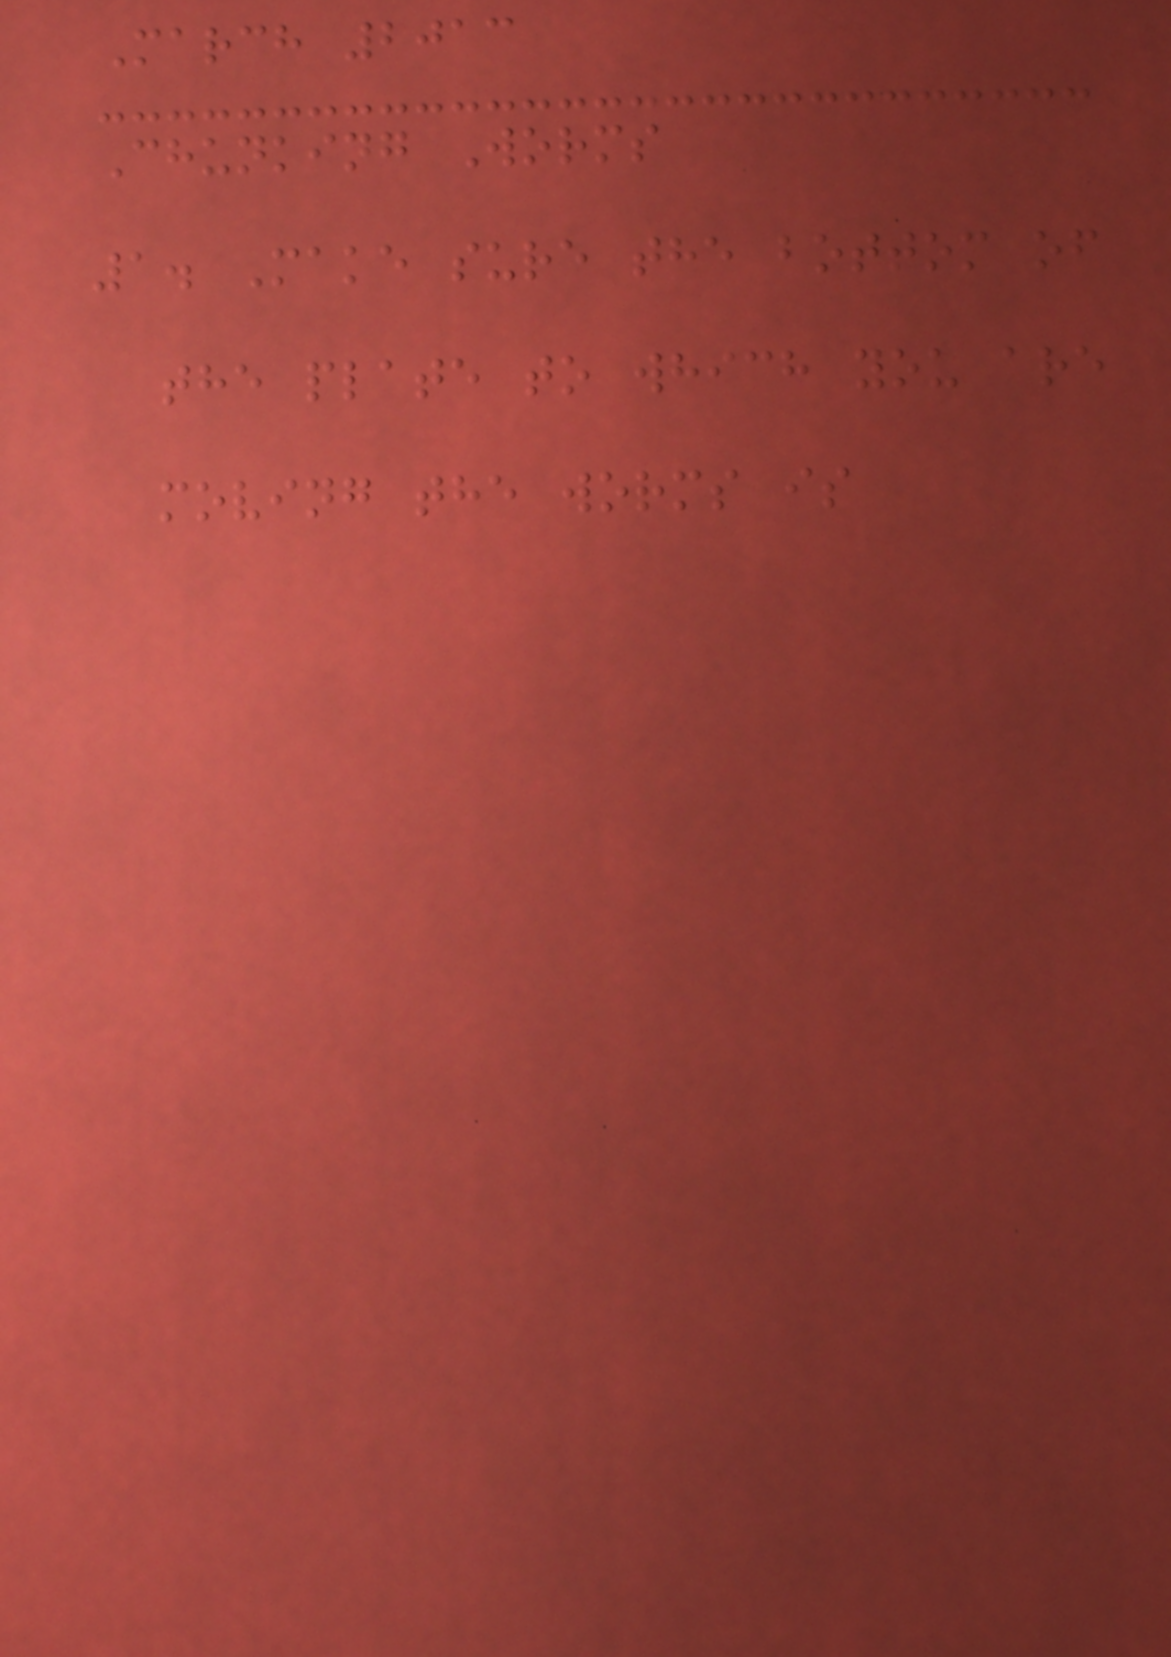March 2013
Chunking Worms
1. Make sure the bottom of
the plate to which you are
moving the worms is
